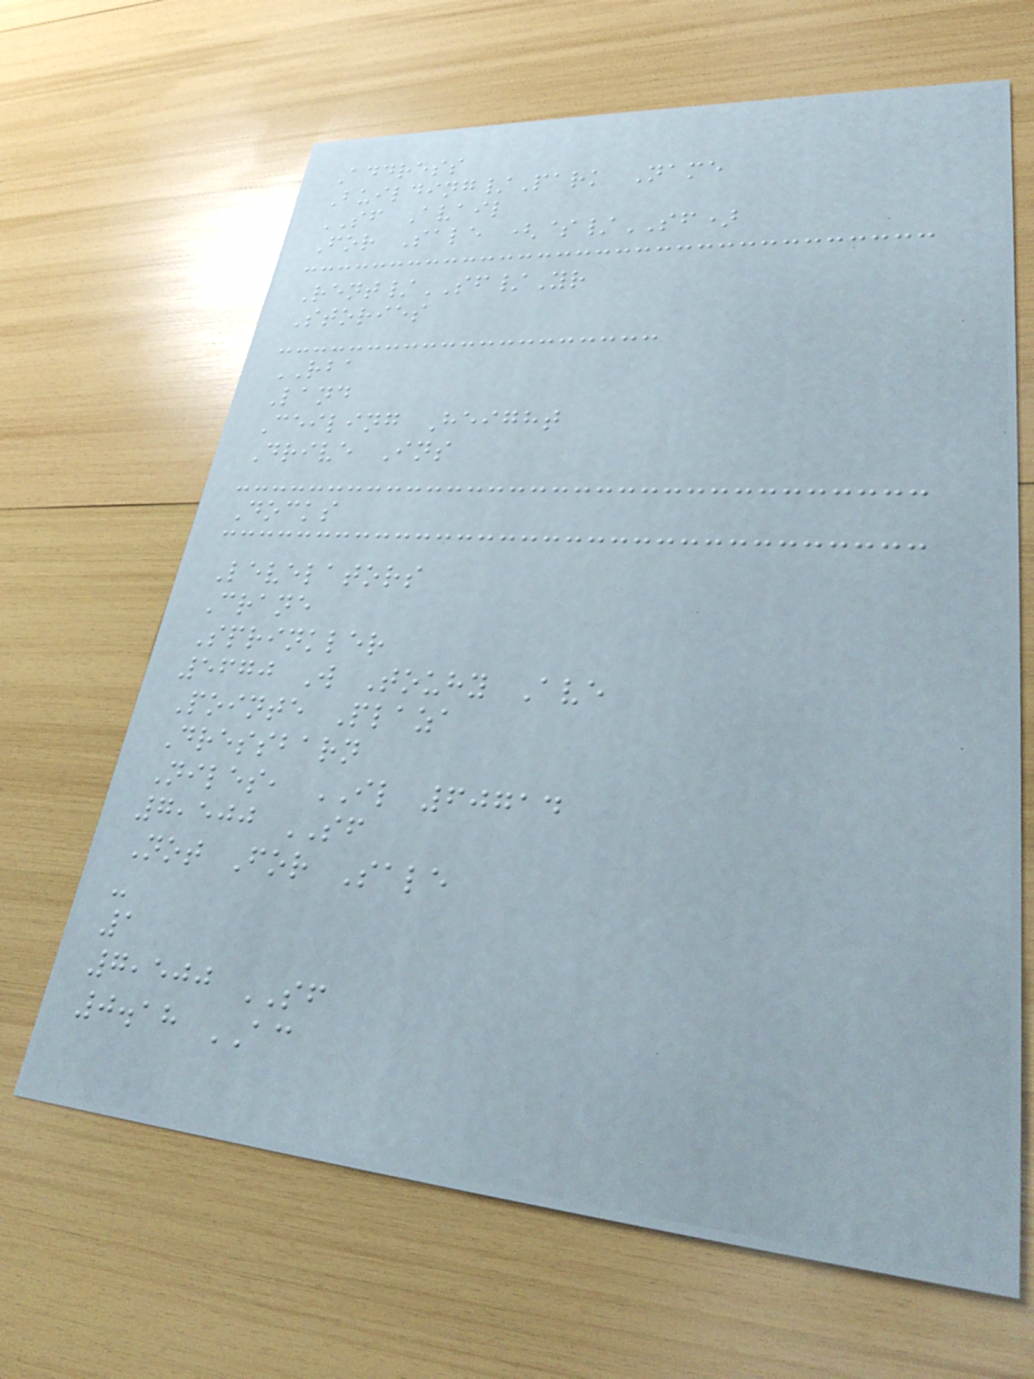Address
Building/Park Name
SF Avail
For Sale ($/SF)
Rent/SF/Yr
Stories
RBA
Land
Ceiling Height
Drive Ins
Docks
Levelators
Crane
Sprinkler
5670 W Touhy Ave
Pointe Plaza
Dressbarn
Niles, IL 60714
7,500 SF
Not For Sale
-
1
7,500 SF
0.18 AC
